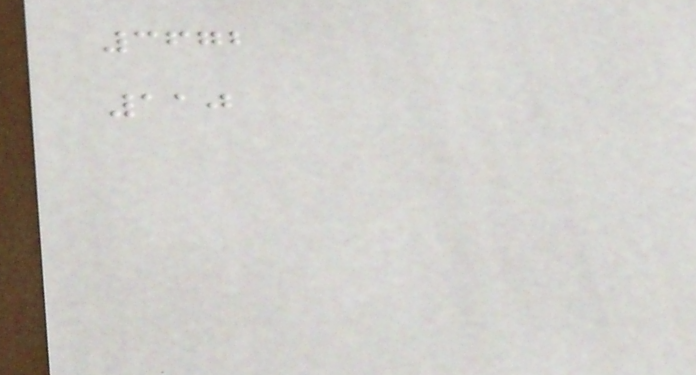3672
110
